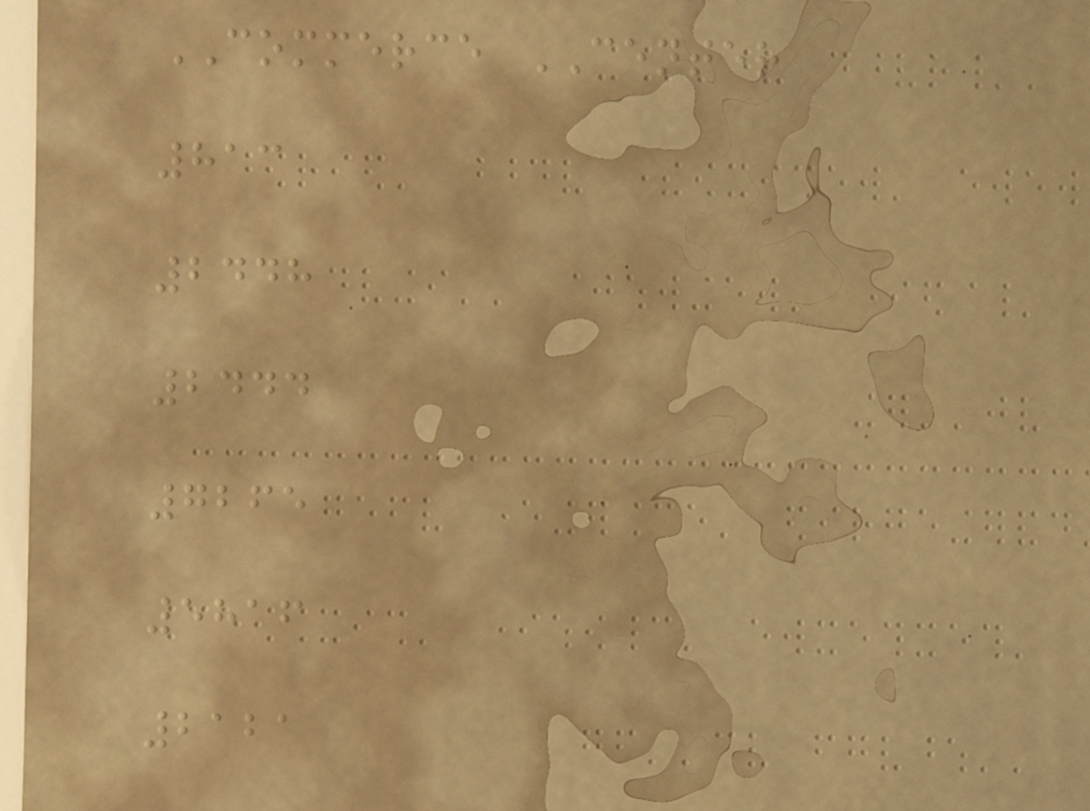COMMERCE CENTER
813
2448
2444
7265
5816
2121
